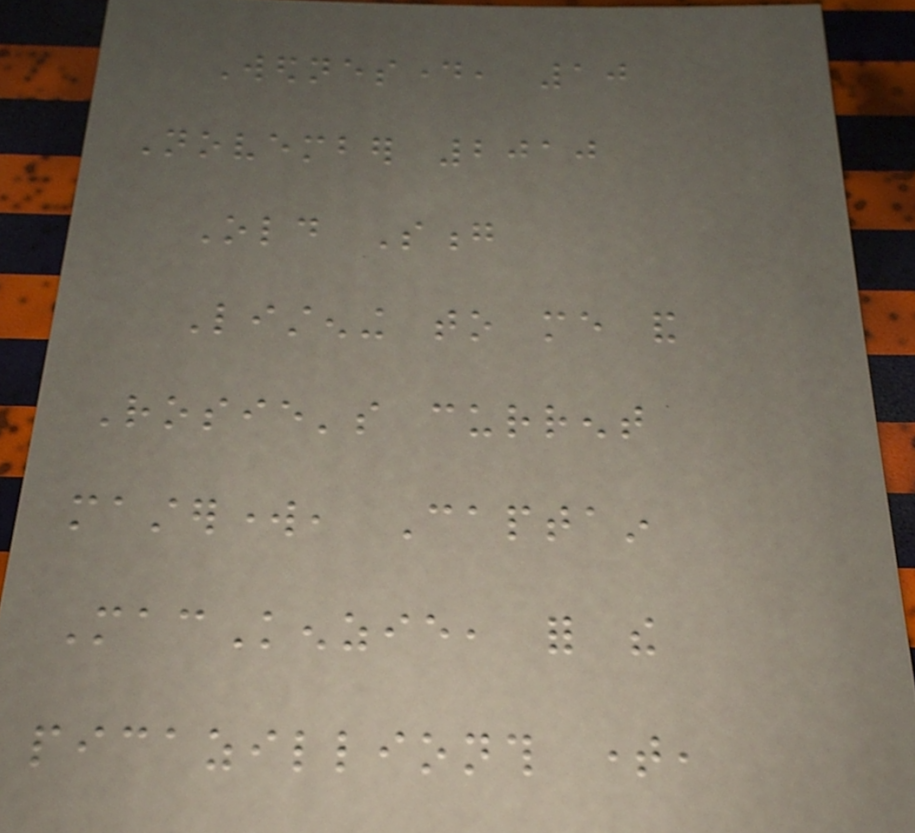Wednesday, 10
November 2010
Old Song
Listening to me and
Rosie's current
masterwork, Captain
MacKenzie, for the
picazillionth time,
